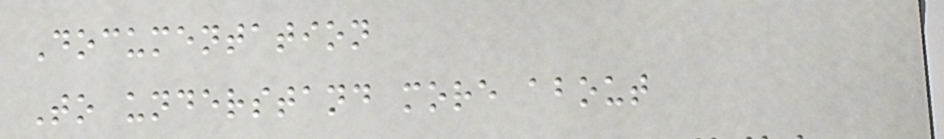Documentation
To understand more about
